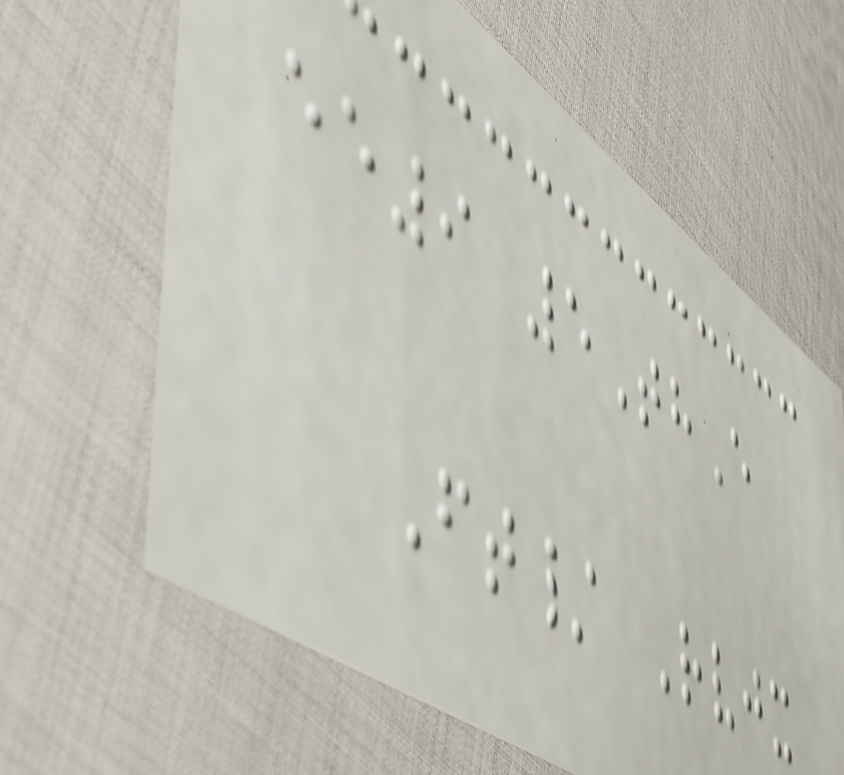ee9 5ThE
Ft/ Rvjx
